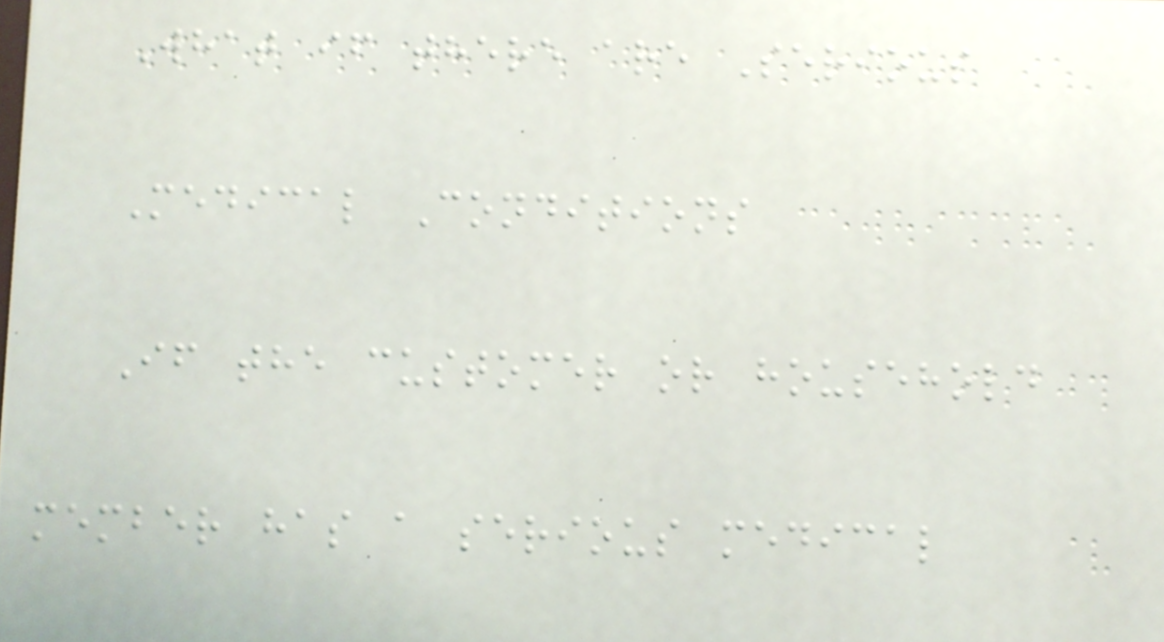What if there are Serious
Medical Conditions
If the customer or household
member has a serious medical
